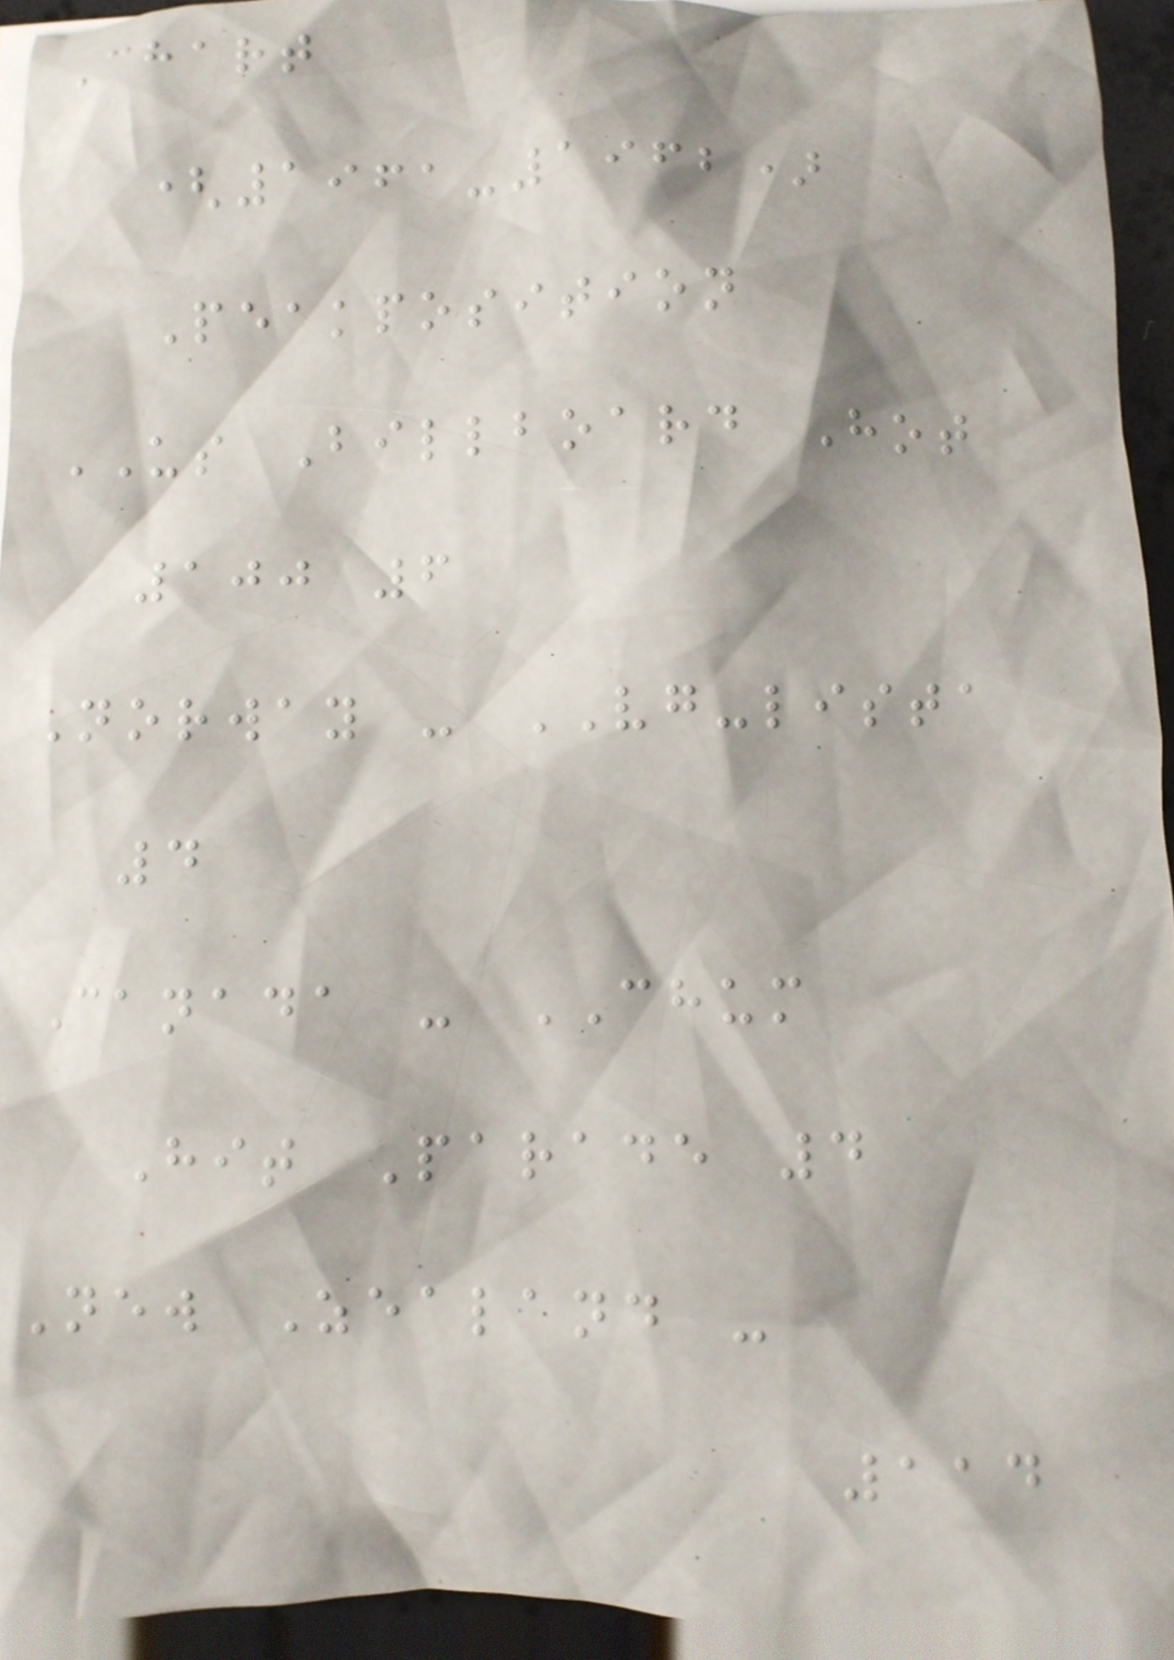Chart
(1961-1962)
Peakposition
US Billboard Hot
100 6
Norway - VG-lista
4
Canada - CHUM
Hit Parade 4
New Zealand -
114
